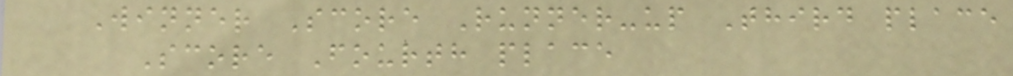Winner Score Runner-up Third place
Score Fourth place
